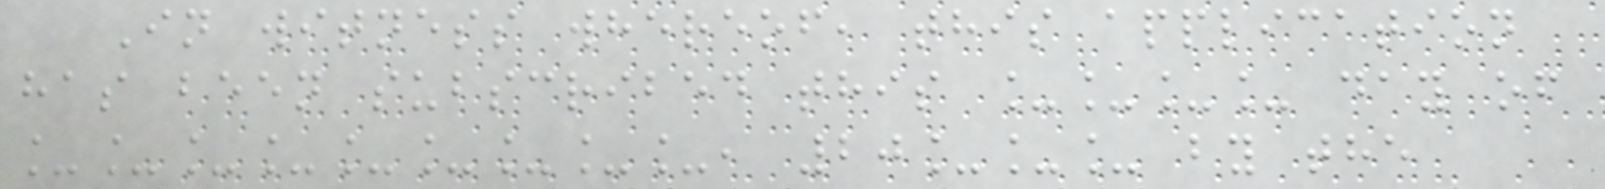In witness whereof, this application
has been subscribed this ____ day of
_________, 20___ by the
